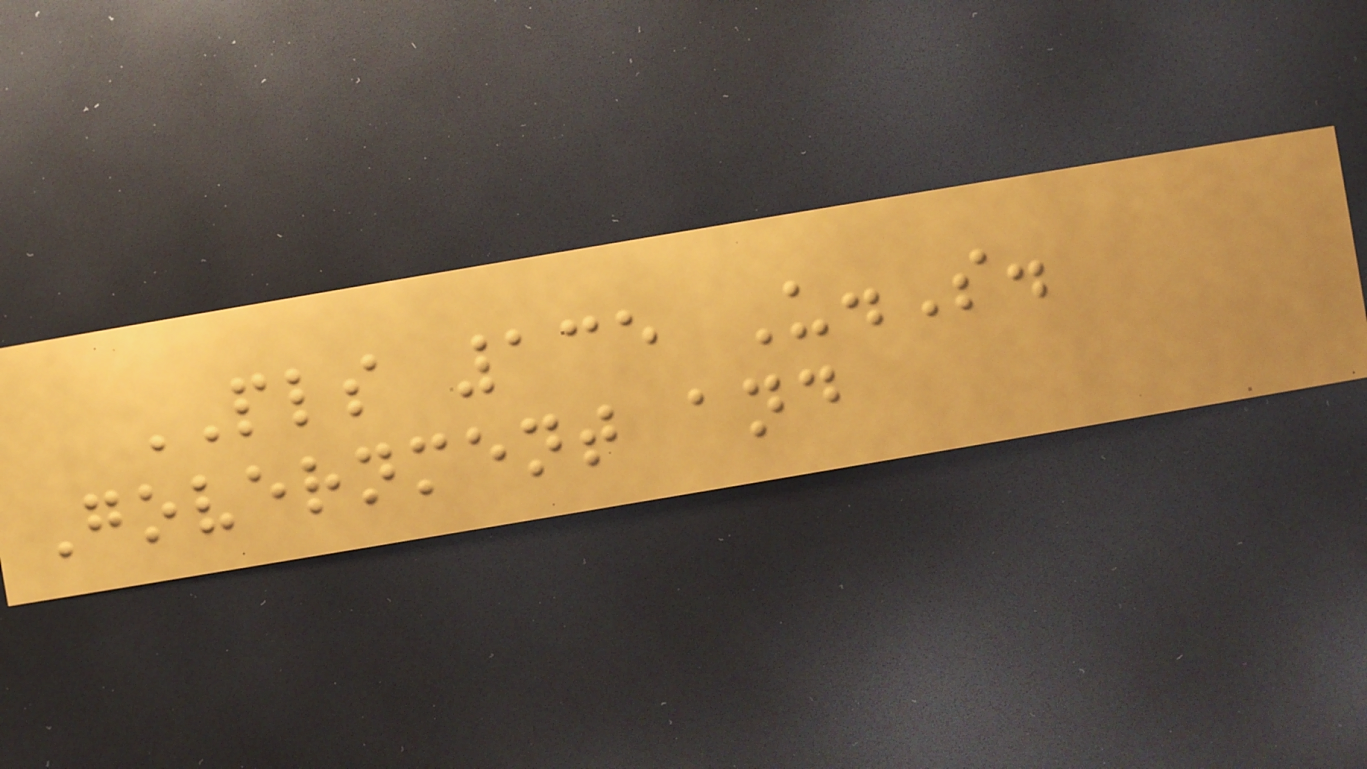PLS 135 U.S.
Government and
